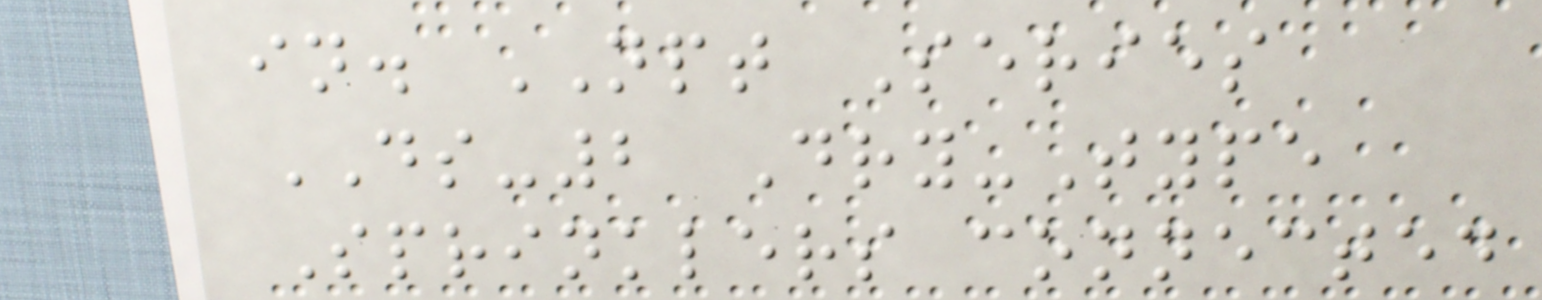in. NPT Series
DS-2 Dry-Type
Sprinklers connected
